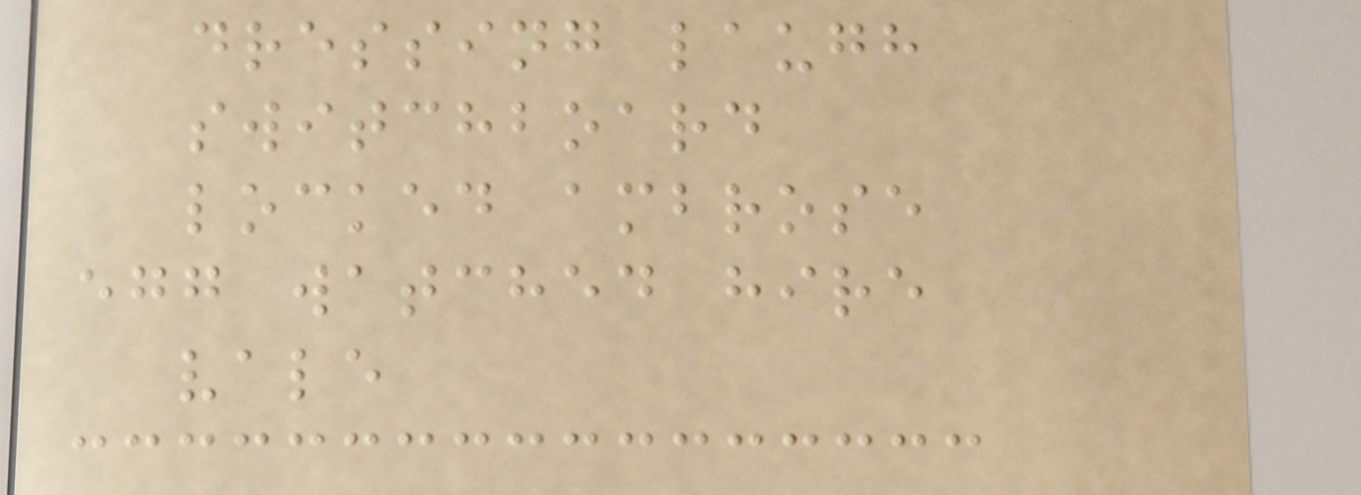dressing laugh
switchboard
locked ambrose
egg watched hire
vale
